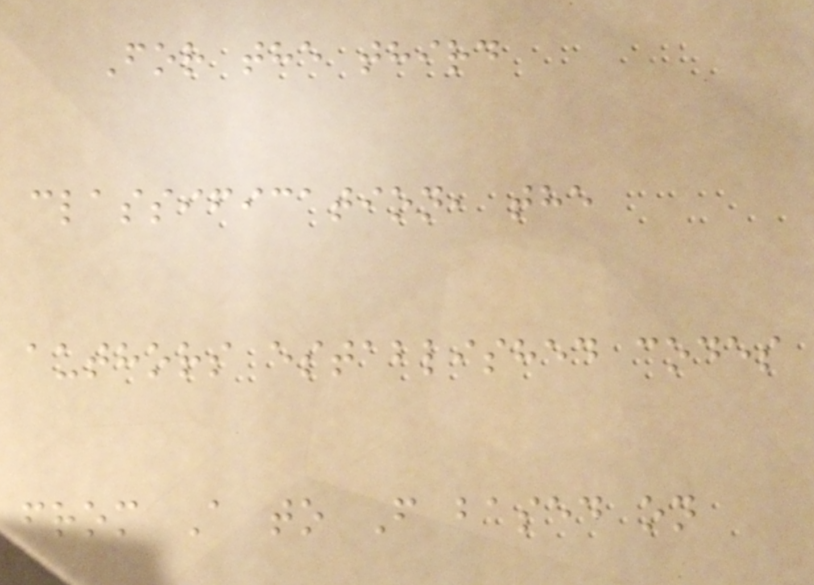For the third
classification, the
authors established codes
from A to F based on
